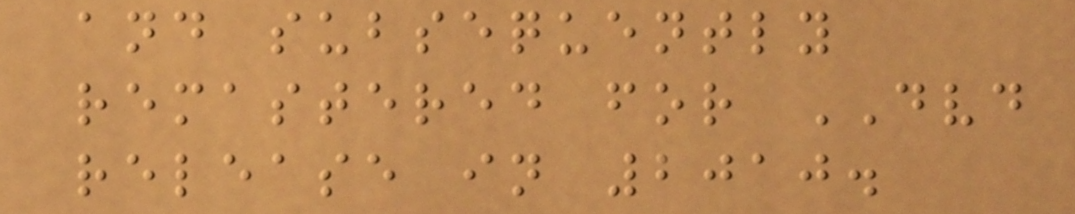and subsequently
remastered for DVD
release in 2010.
